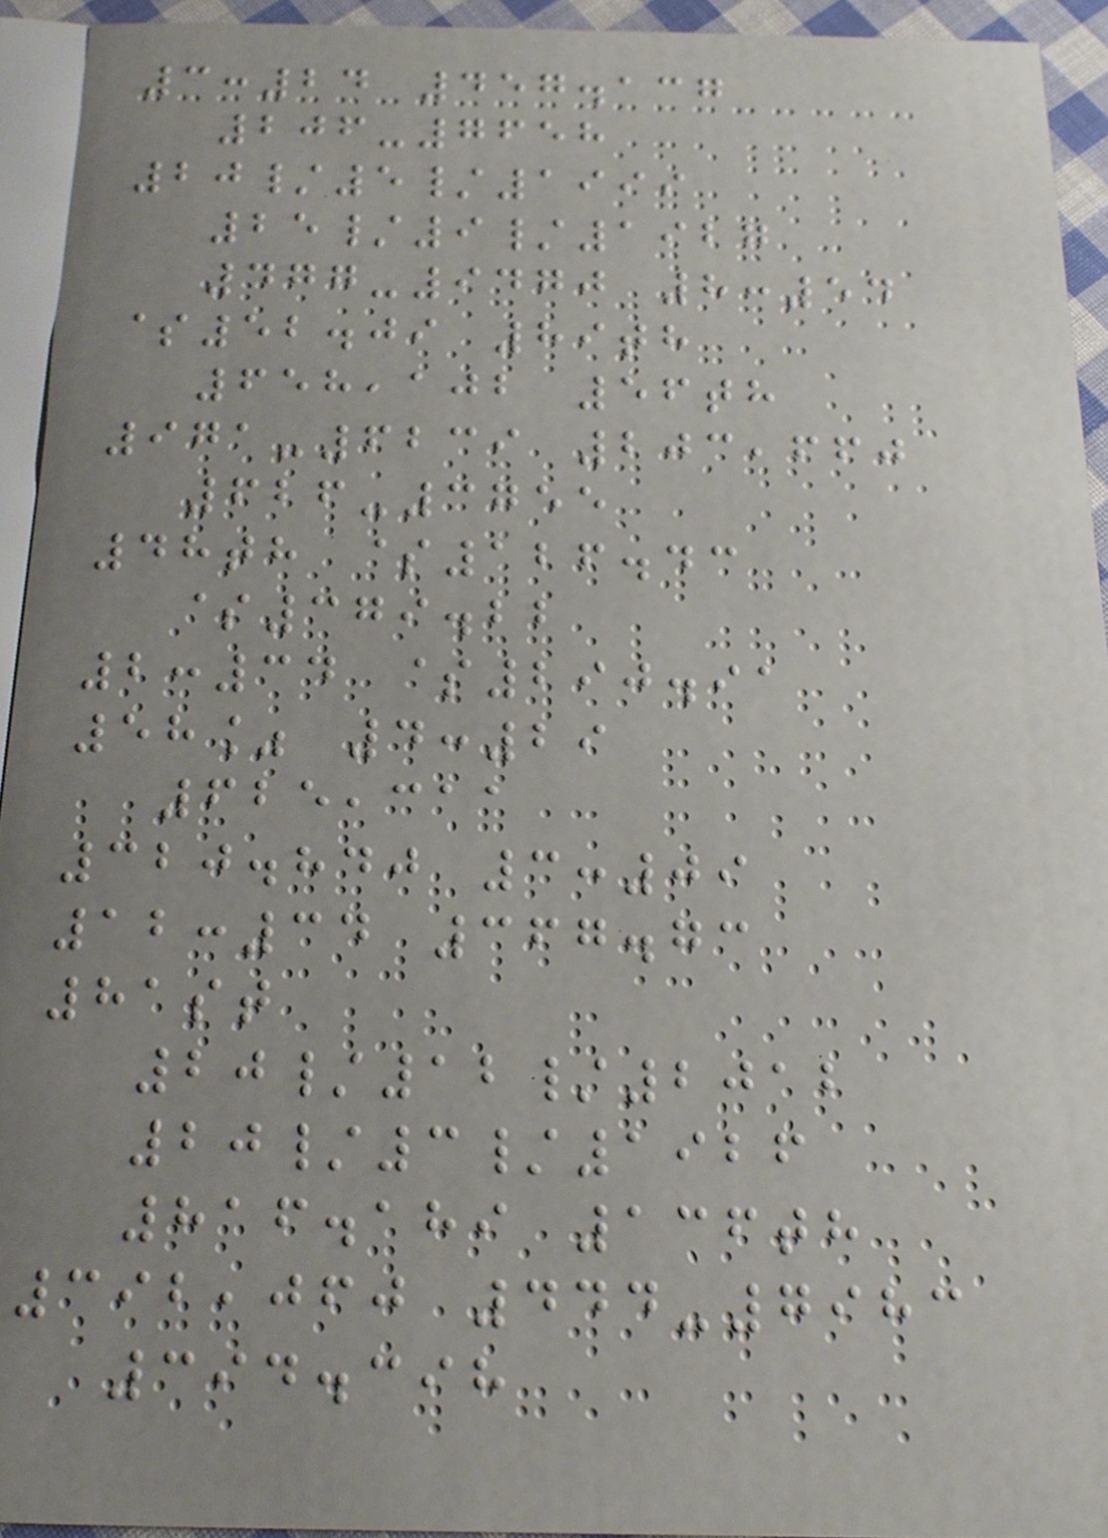3:24 457.137
206-7658
20/5/1999
25/9/1927
477-9470 8:54
$52.09 89th
658,102 56th
971-6239 203,660
626-3755
48th $126.43
$379.22
2:34 $290.91
58% 4:29
625,311
320.840 3:09
12:34 367.73
81st
20/12/2012
20/3/1926
816.189 136th
392,060 444-7983
394.398
